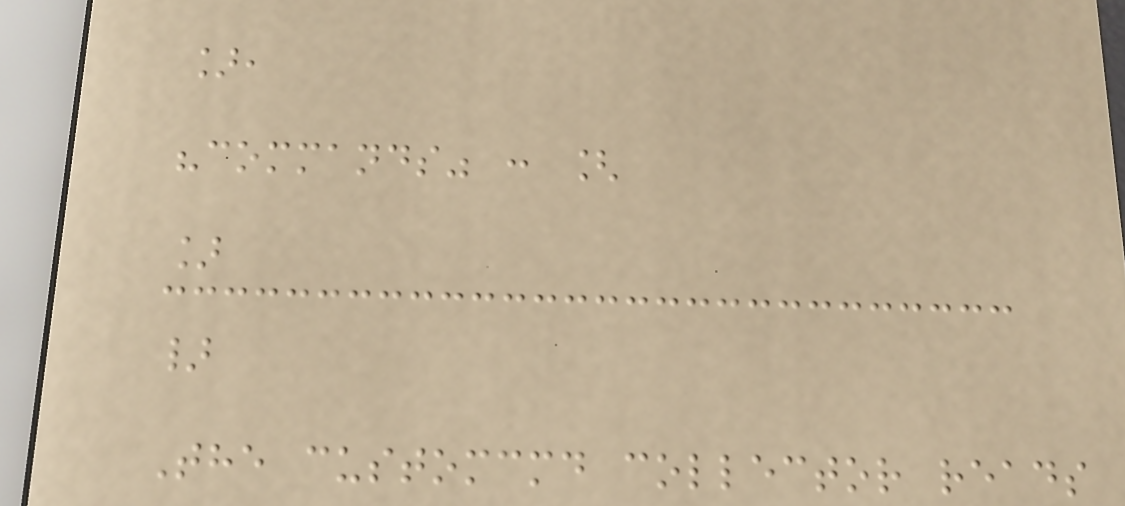],
"commands" : [
]
}
The customcmd collector reads
